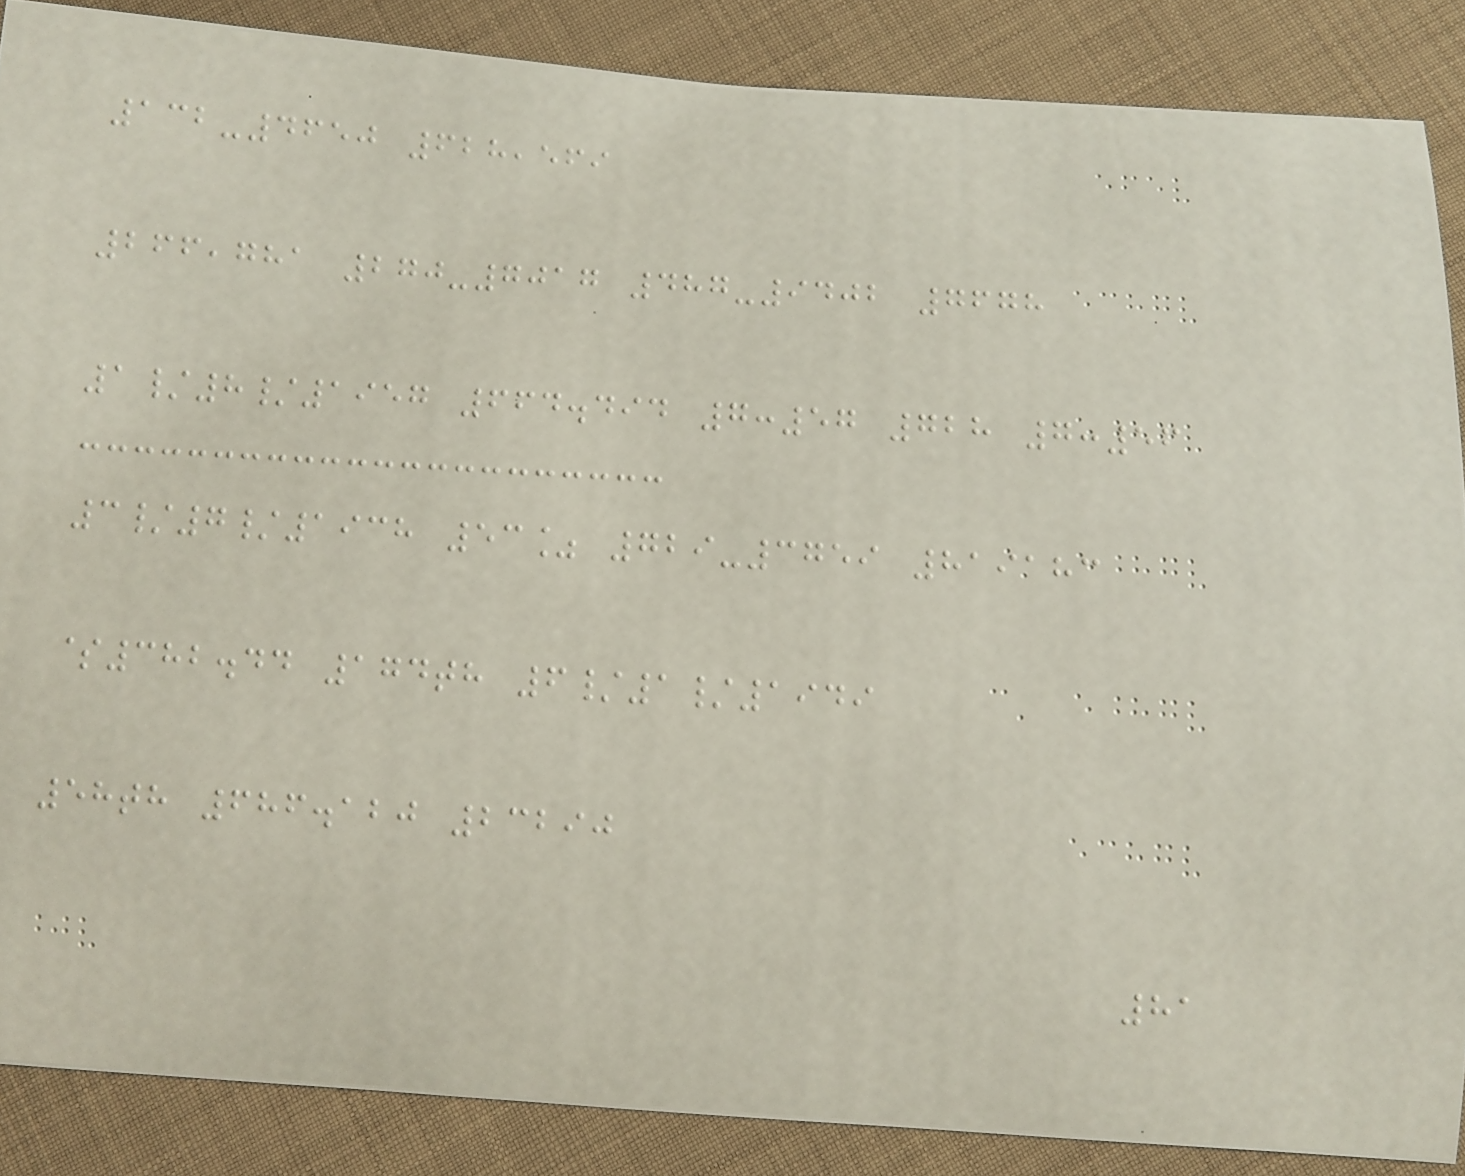132-4650 628,569
266,781 270-7017 487-9402 7678
1/8/1957 664.494 7:57 728 7:56
3/7/1938 53% 729-3759 819183
$382.44 174th 6/1/1949
58th 686.120 23290
81
